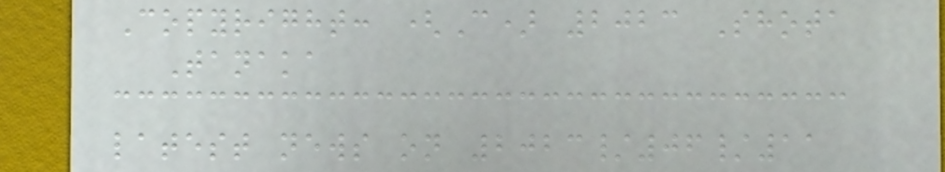Copyright: (C) 2023 Shota
Tanaka
latest news on 2023/06/11
